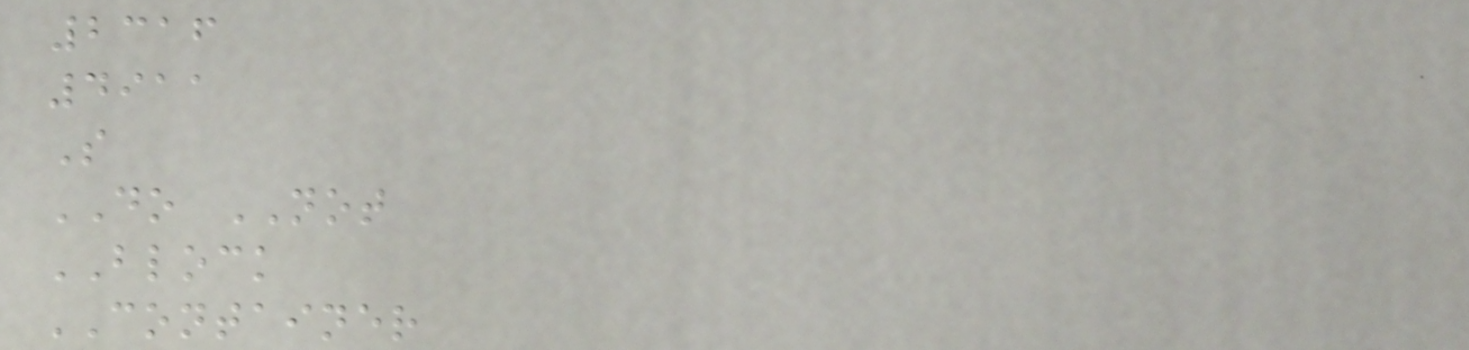2316
4911
S
DO NOT
BLOCK
CONTAINER
